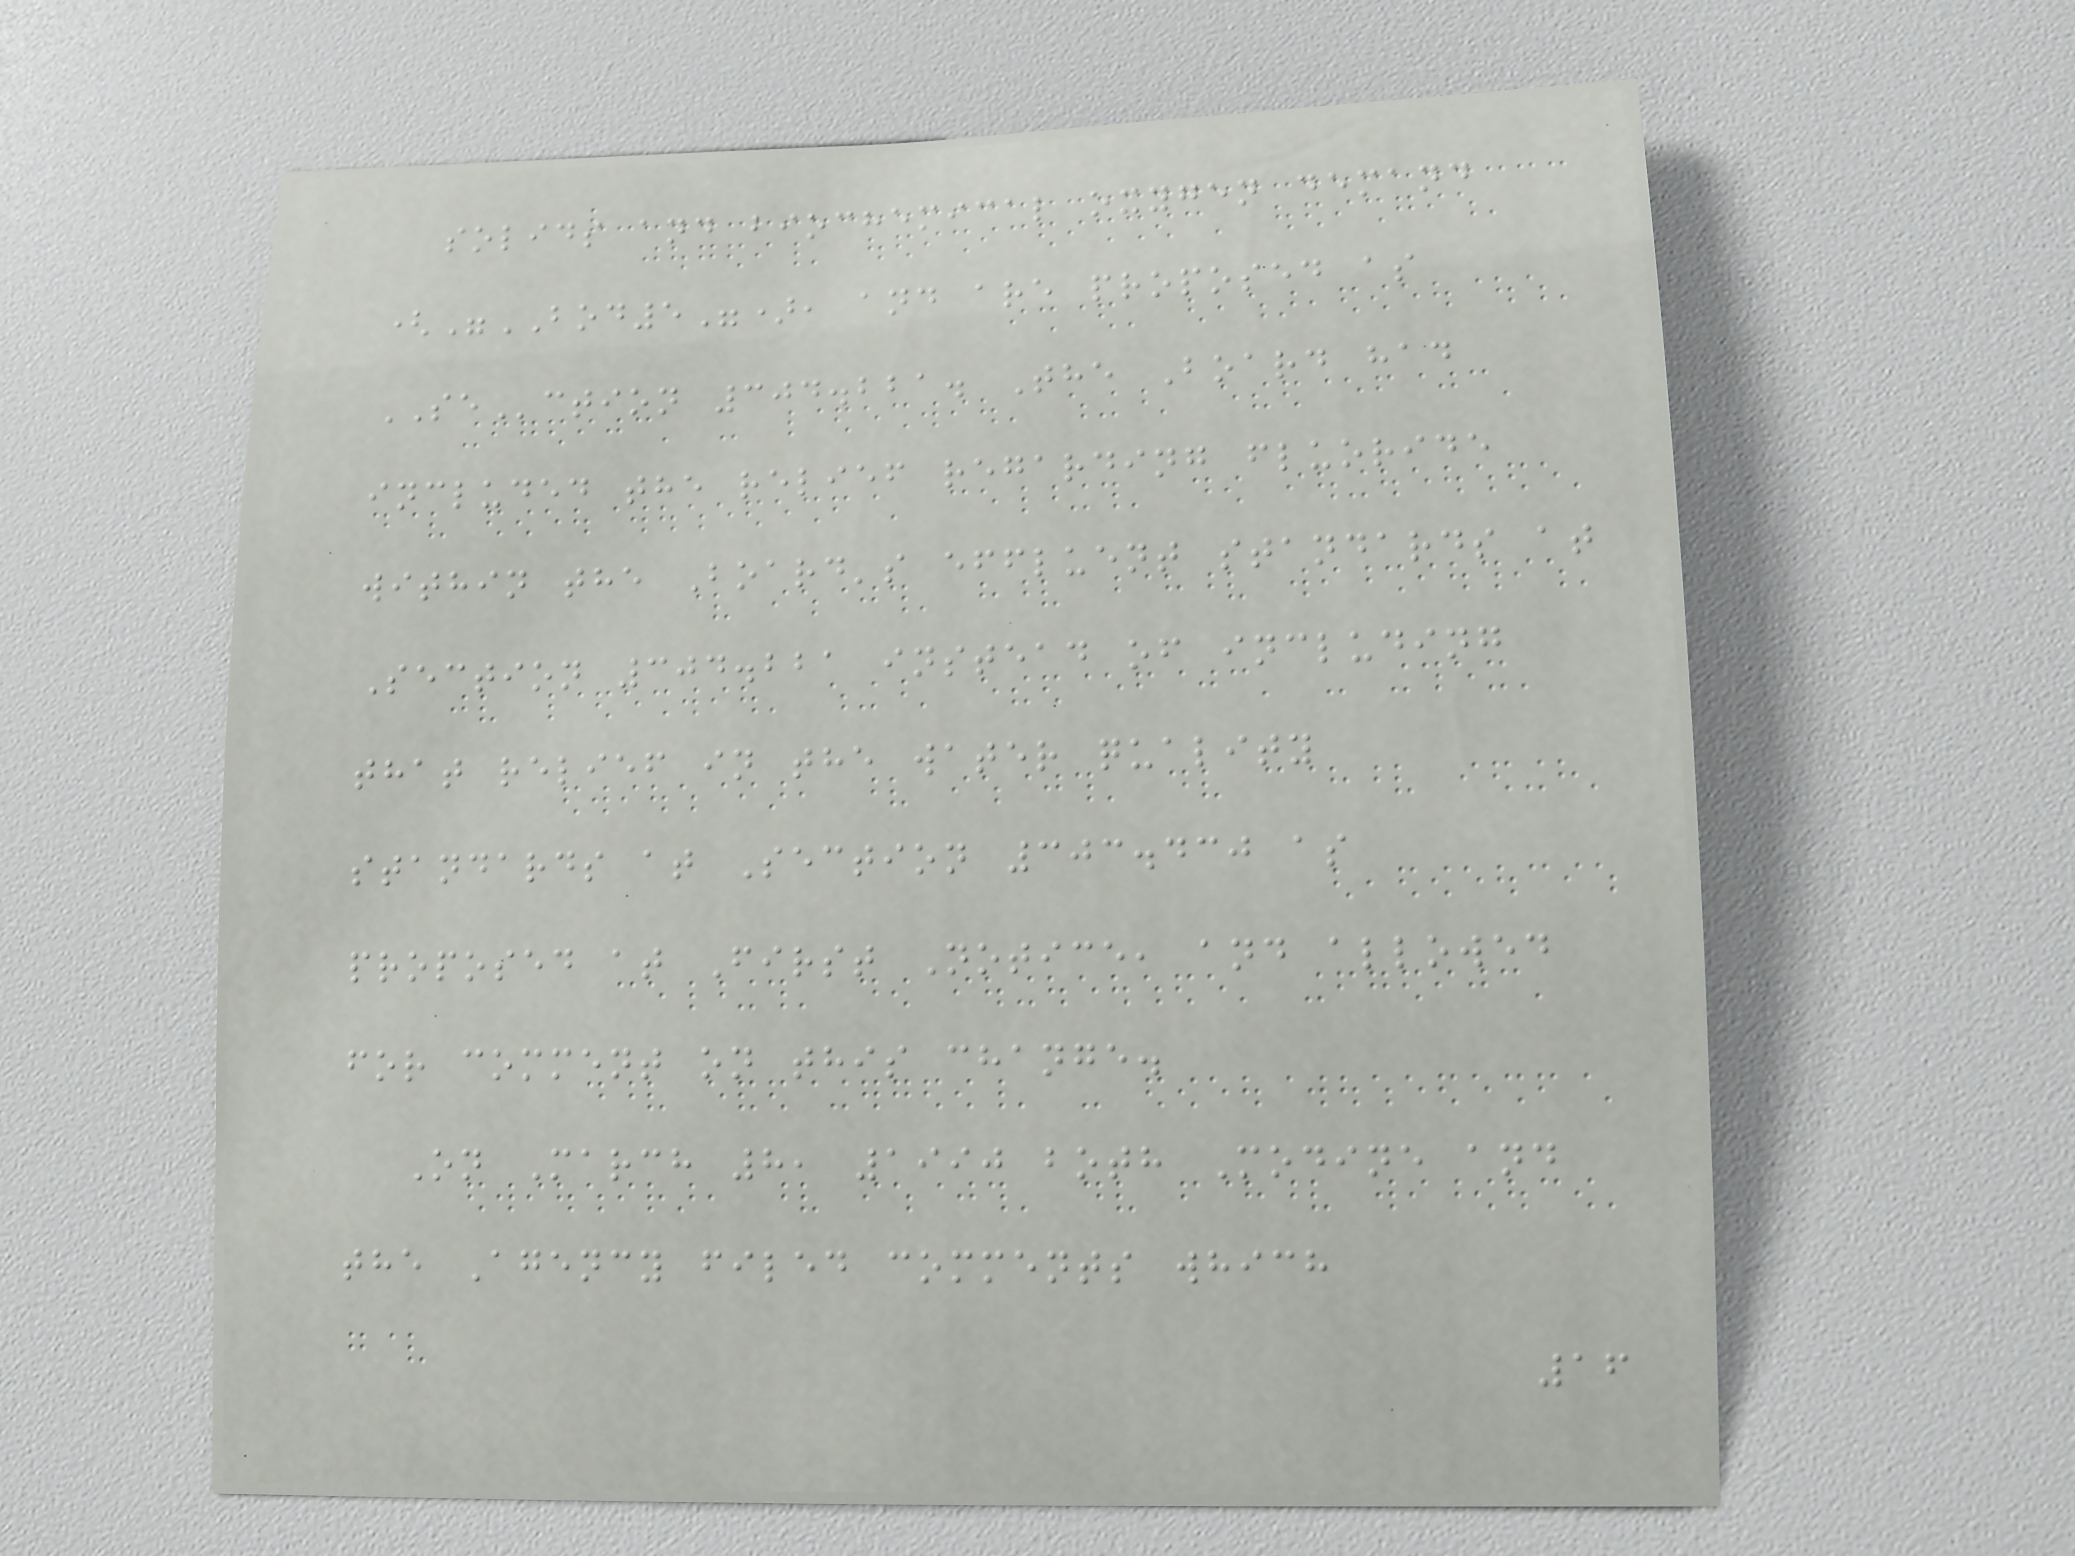solids and biochemical oxygen demand
("BOD5"), and are proposed as
SEction 304.221. The Board had
included the relief regarding fluoride
within the Board's effluent standards at
Section 304.221 instead of including
that relief in the water quality
standards at Section 303.430 as
proposed at First Notice, and allowed
for comment on this change.
On March 8, 1990 both Modine and
the Agency filed comments which
16
